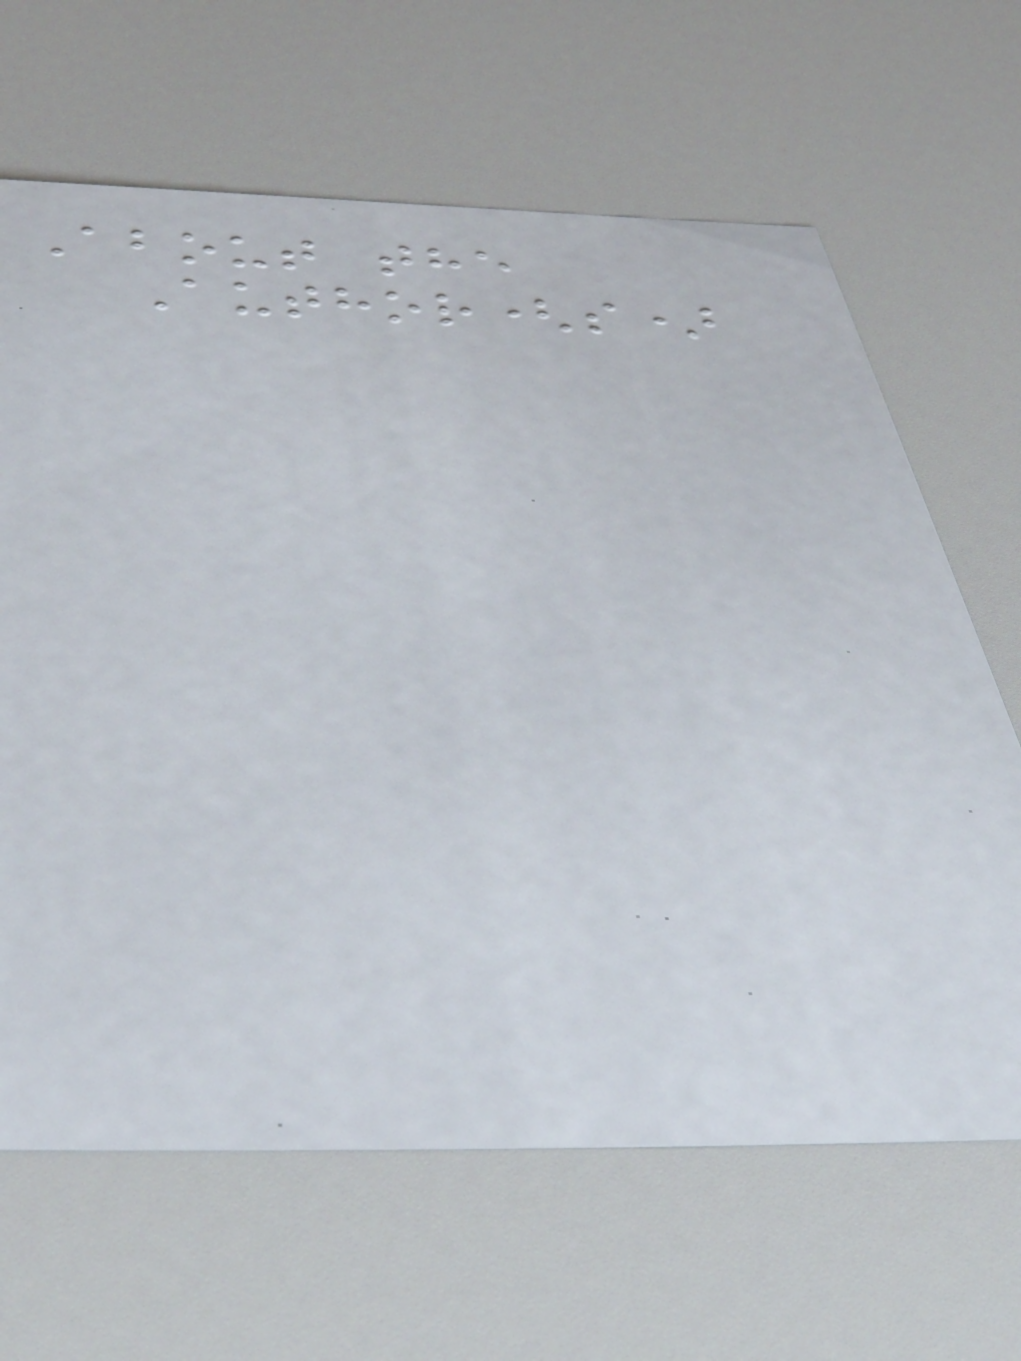About the
Author(s)
